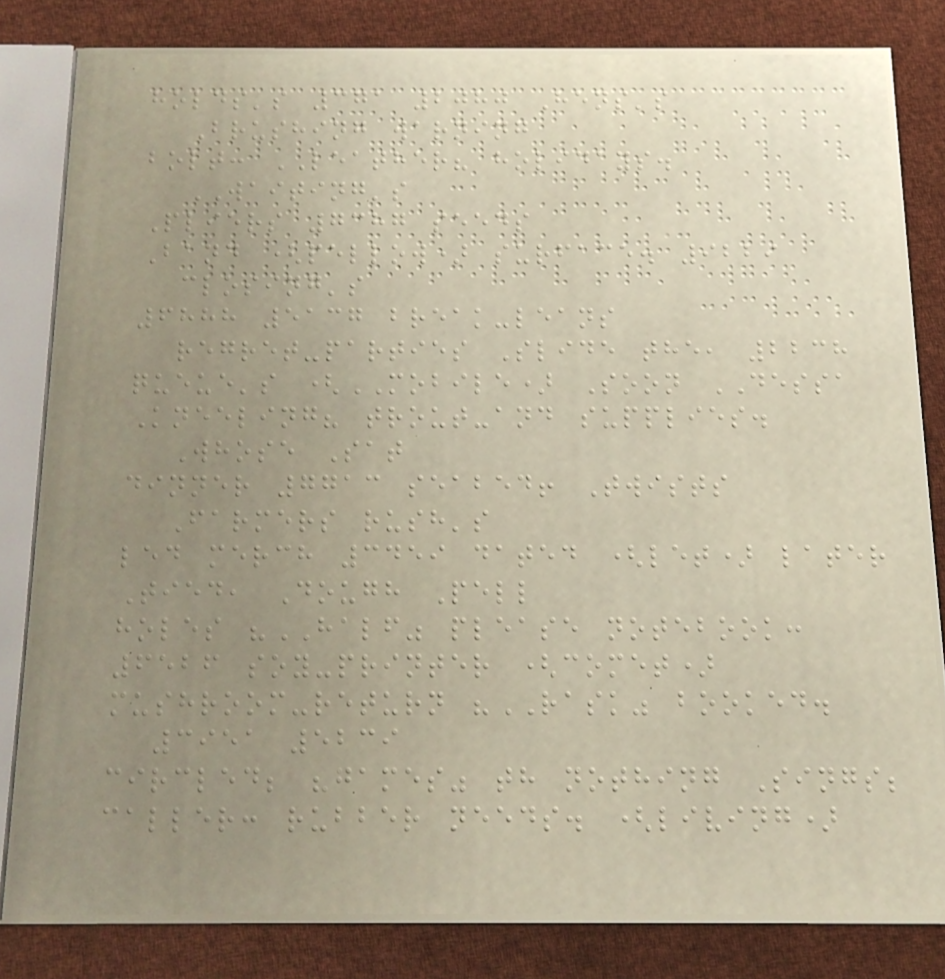holds's 371 2080 Hens's
Brushing warning
bolt: LEATHER? holidays.
WAITING's
Pliers 7387 seeds
Band (pellow) surface. 9229
closing's
6888 5137 break-leans
regret-parties Slide the, 2238
queue's (MOBILE) Soon DESSA
Kneeling? trout-and supplies.
Whose Sat
dinner 7713 seabed! Twists
Farmers rush's
led merch 3459 dated (let) later
Tied, Dough Pell
holes "HALF" please notebook:
6526 soy-printer (comet)
mushroom-return "RASK" booked.
3951 5239
circled; "games" th nothing Sings;
caller: rubber needs. (living)
